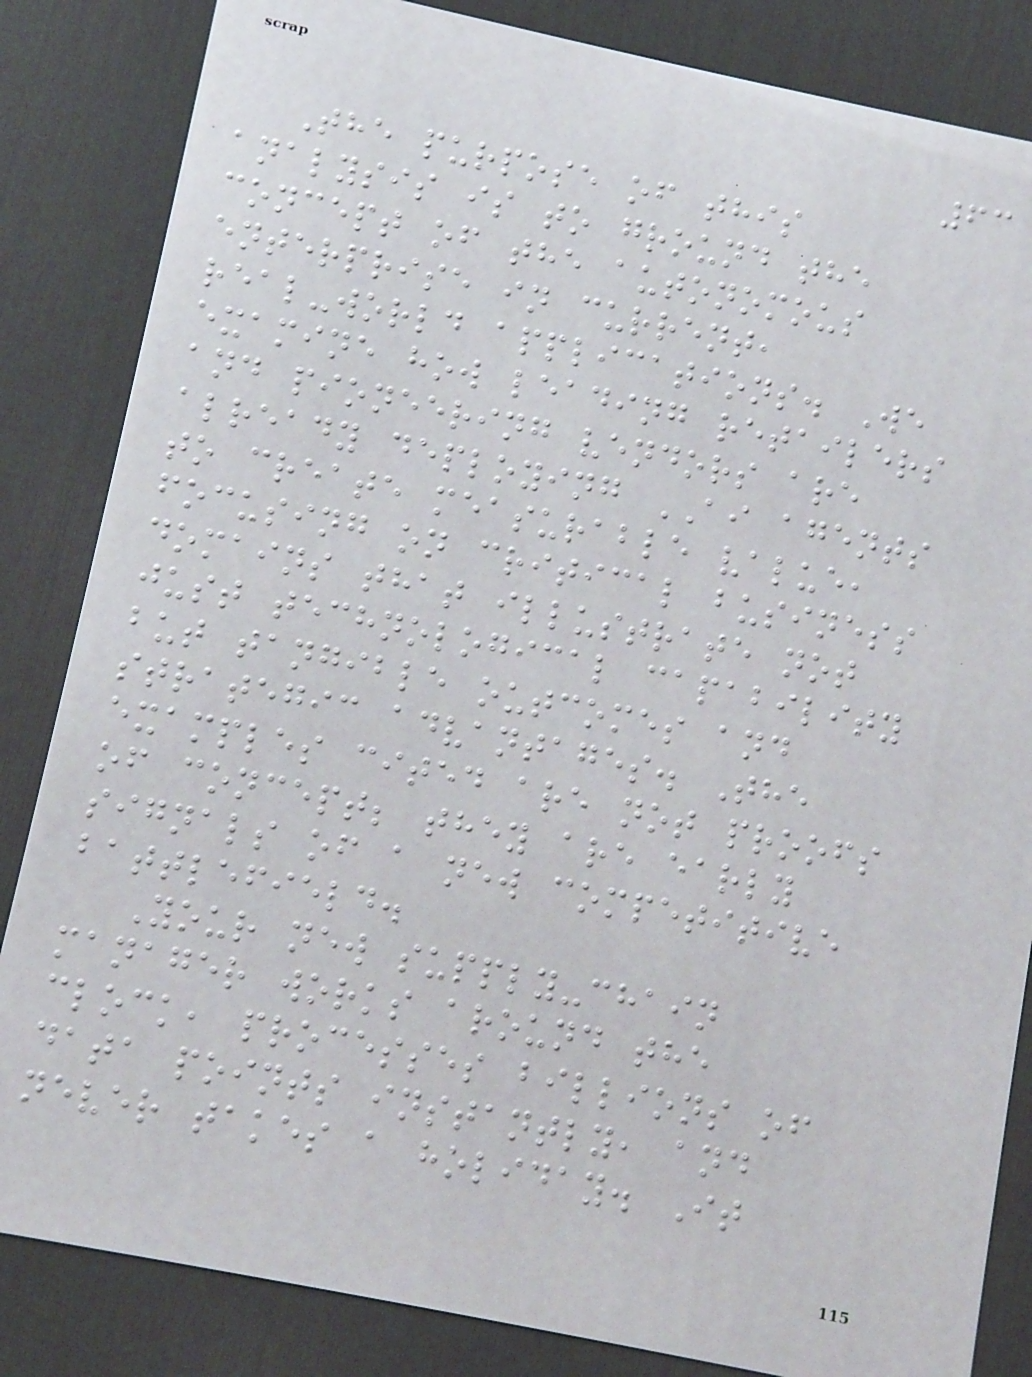63
The purpose of this
analysis is to ground the
concept of the autonomous
enterprise in current,
real-world applications. We
examine how leading retailers
and pioneering vendors are
already deploying AI agents
to create measurable value,
focusing on critical business
domains that illustrate not
just technological capability
but tangible outcomes and
strategic advantages. The
examples cited are not proofs
of concept; they are early
signals of a new competitive
battlefield.
Your new supply-chain
manager works around the
clock, processes billions of
data points instantly, and
never takes a holiday. It
